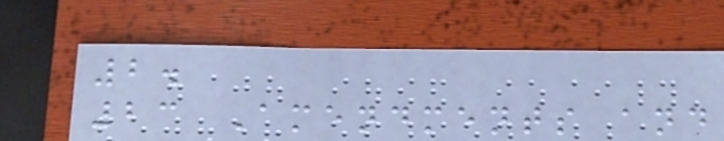2.
23 Amendments and
